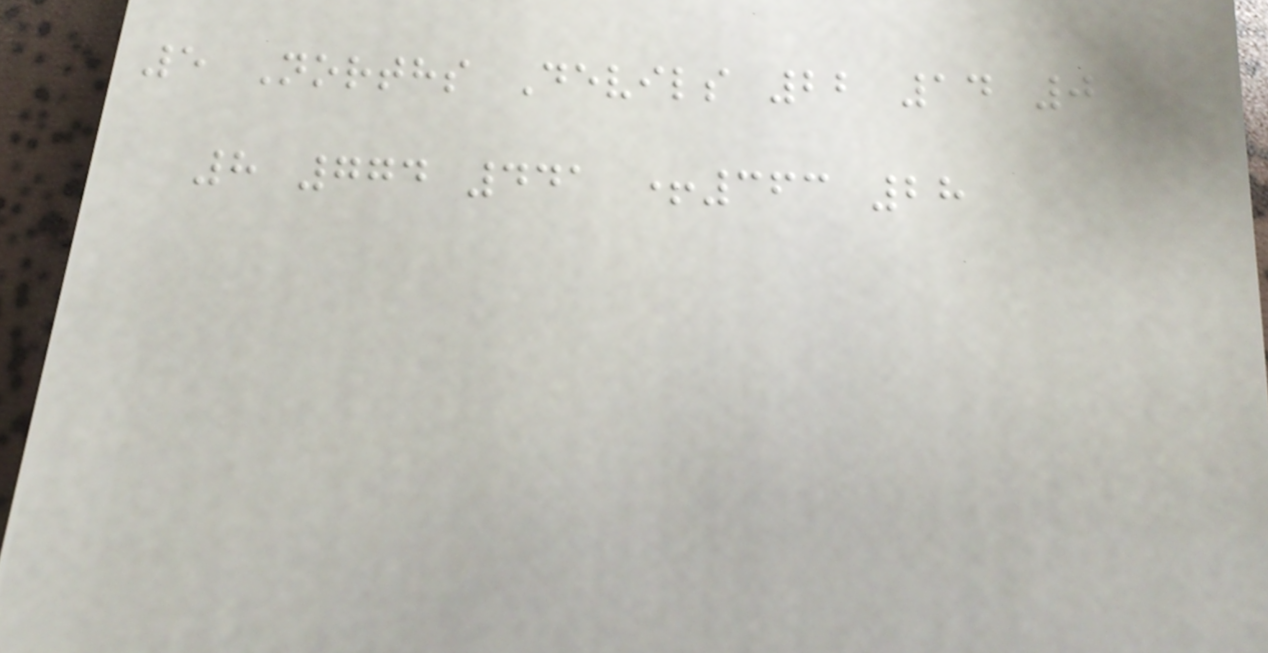5 Norths Devils 22 14 0
8 774 441 +363 28
